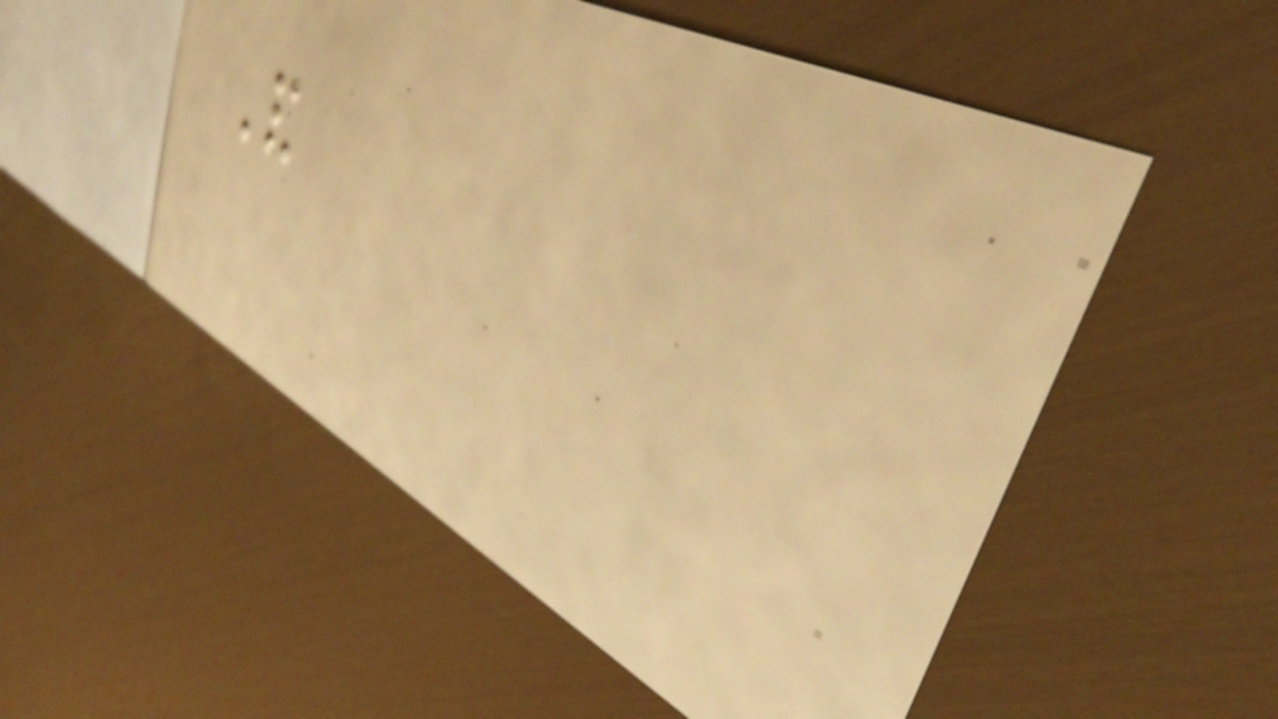And
